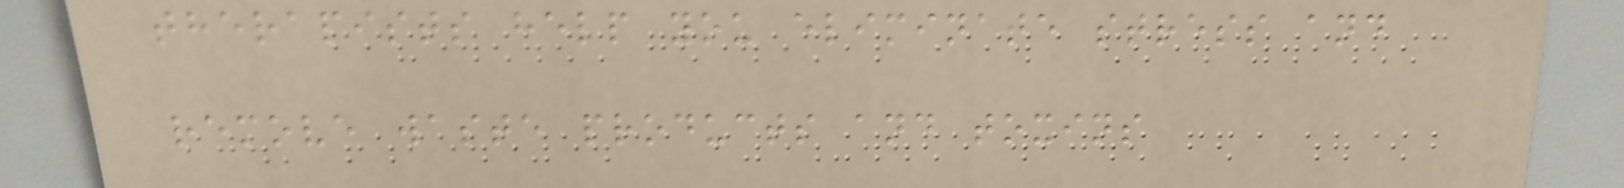therapists help you eliminate stress and
remove waste products and toxins
